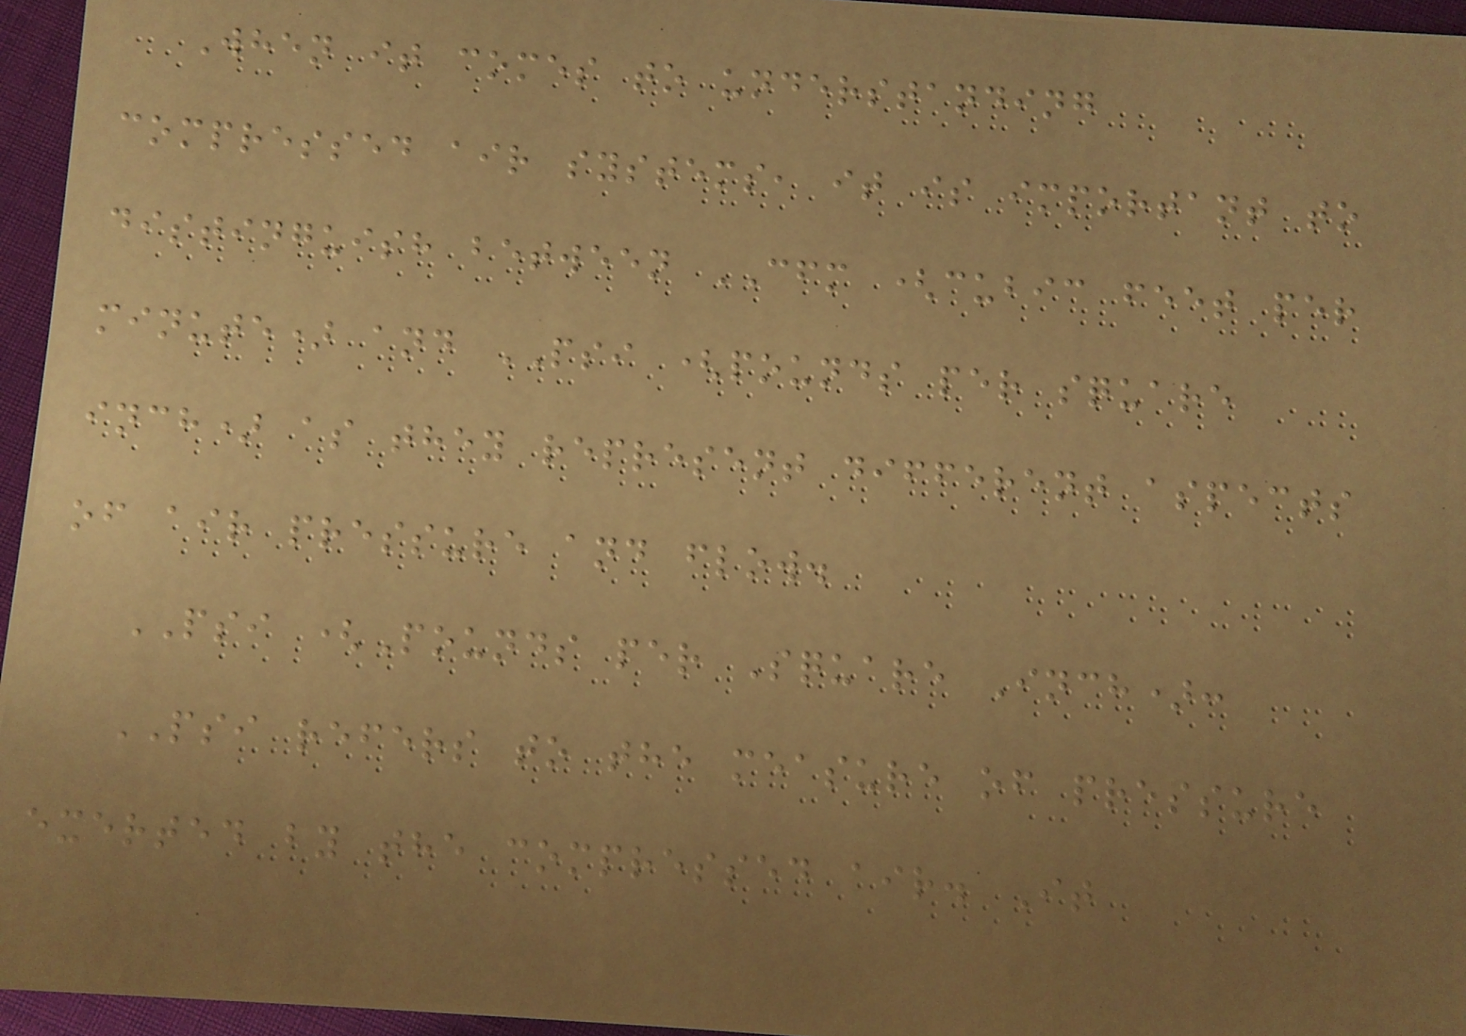When it comes to understanding
compressed air systems, it is important to
distinguish between CFM (cubic feet per
minute) and PSI (pounds per square
inch) as they represent different aspects
of air pressure and flow.
PSI (Pounds per Square Inch):
PSI refers to the measure of pressure
exerted by the compressed air. It
